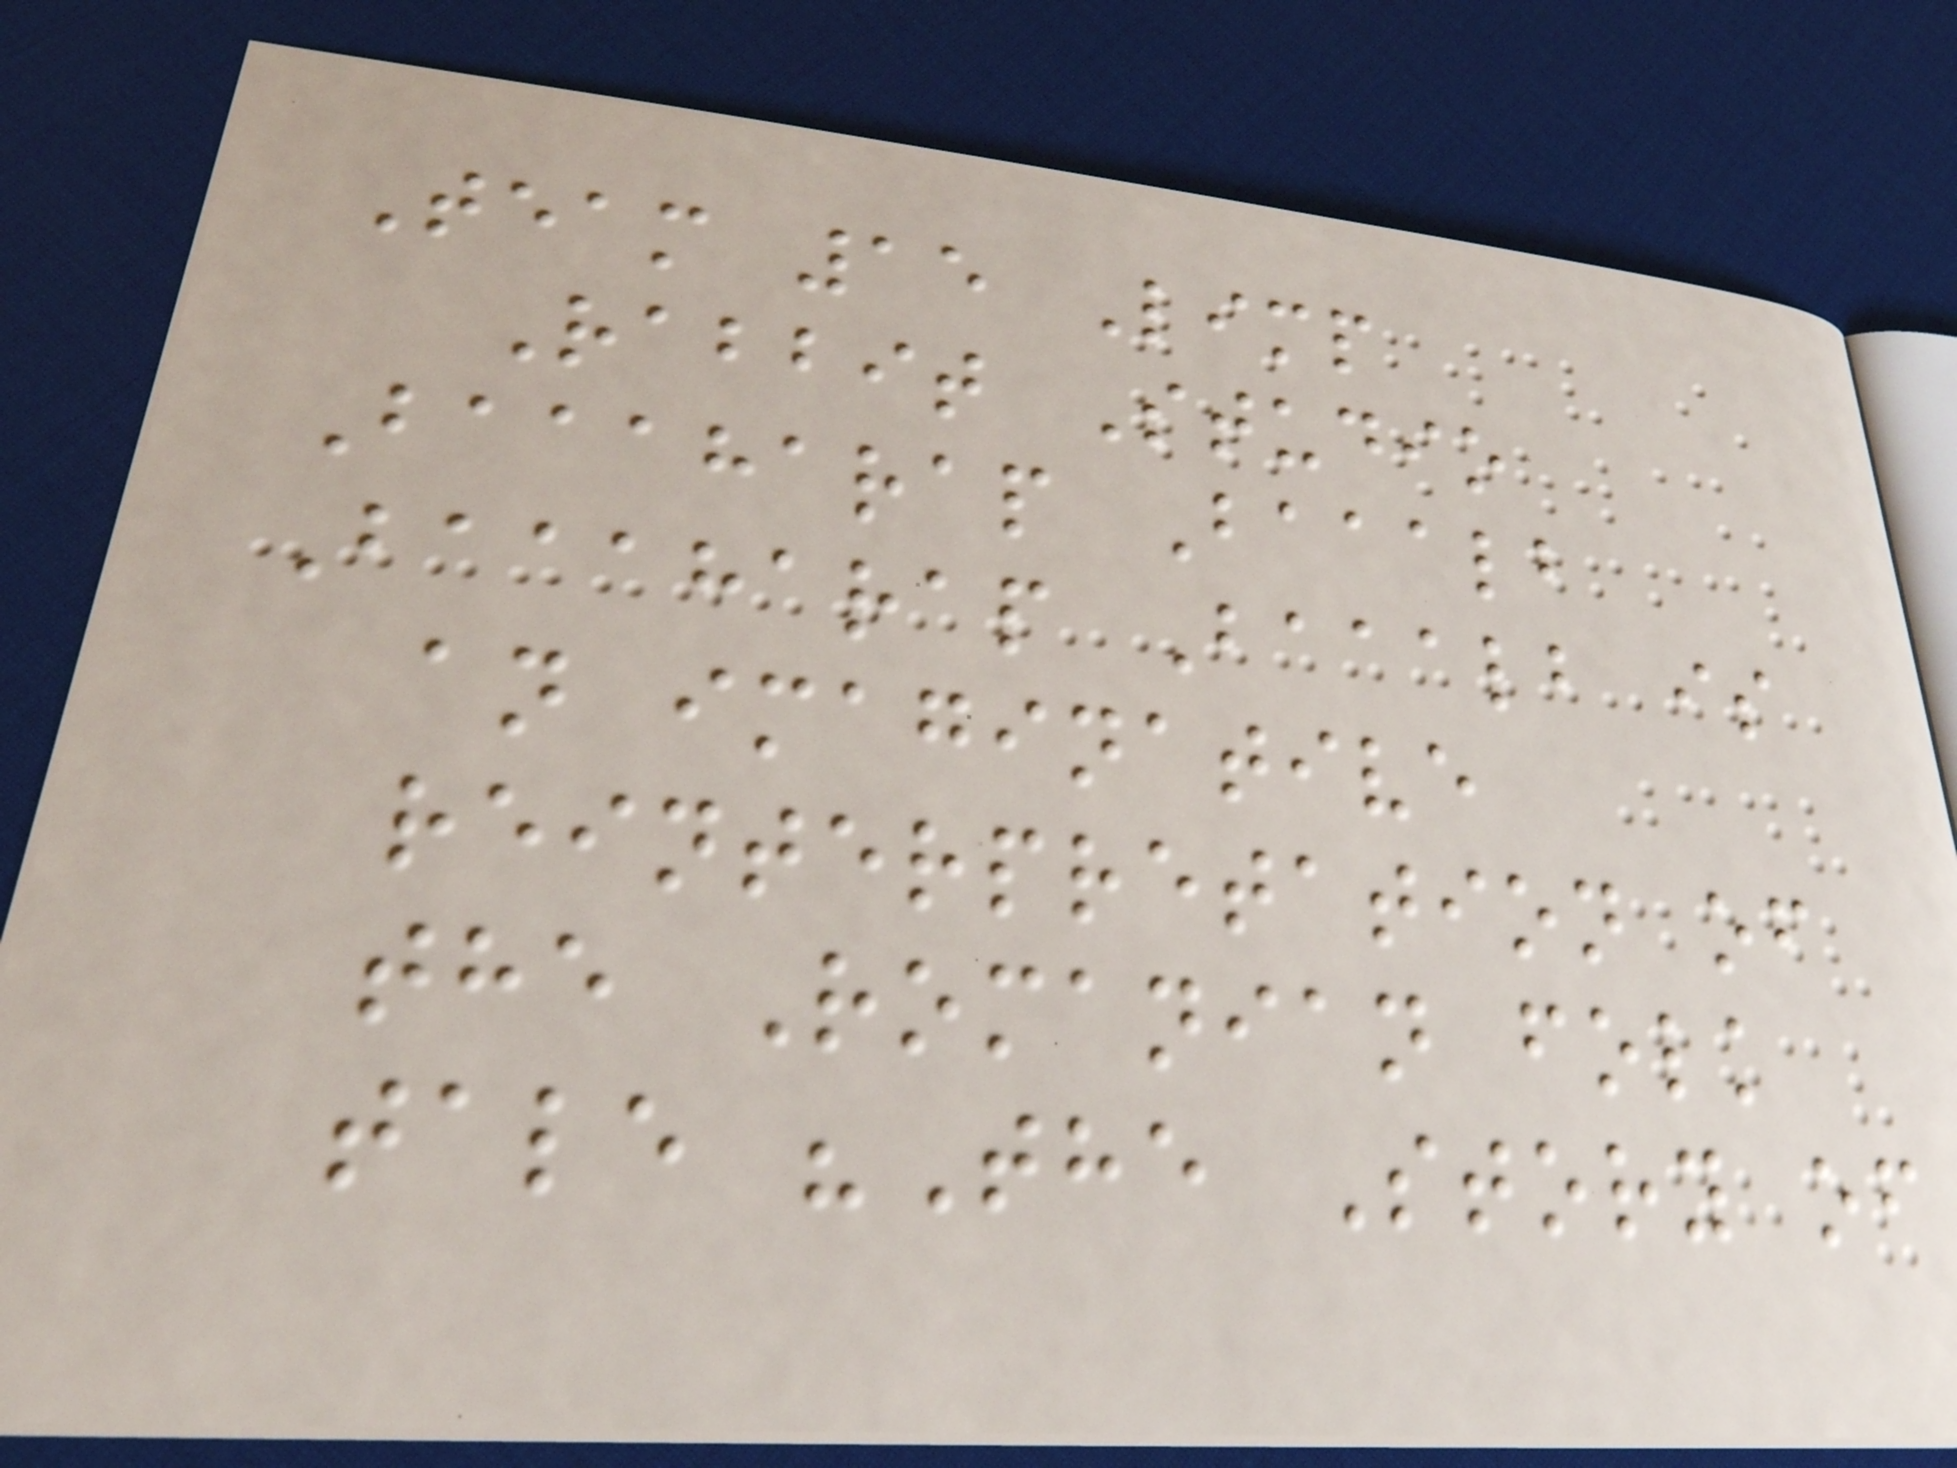Team 15 Limp
Rabbit Studio
Baaaharap Baaalb
Baaaharap Baaalb is
an imaginative
reinterpretation of
the Romanian folk
tale "The Story of
